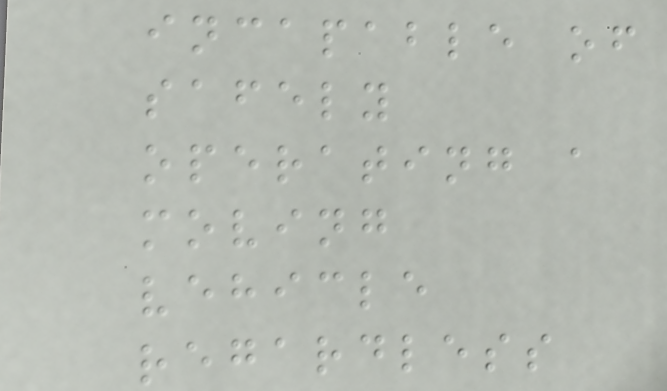incapable of
safely
operating a
moving
vehicle
regardless
